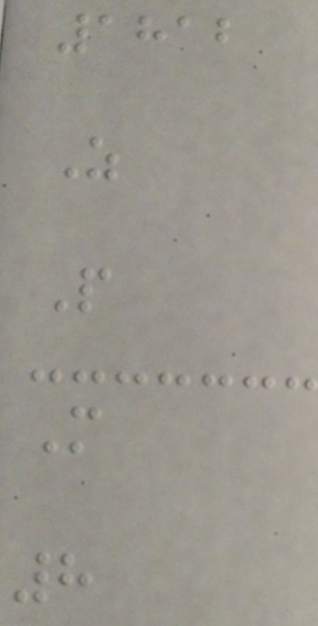1812
Z
P
M
8
